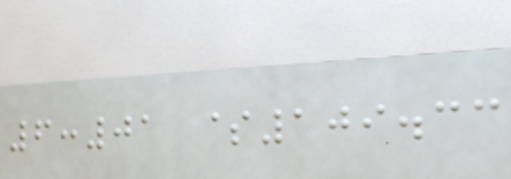6:01 $109.33
